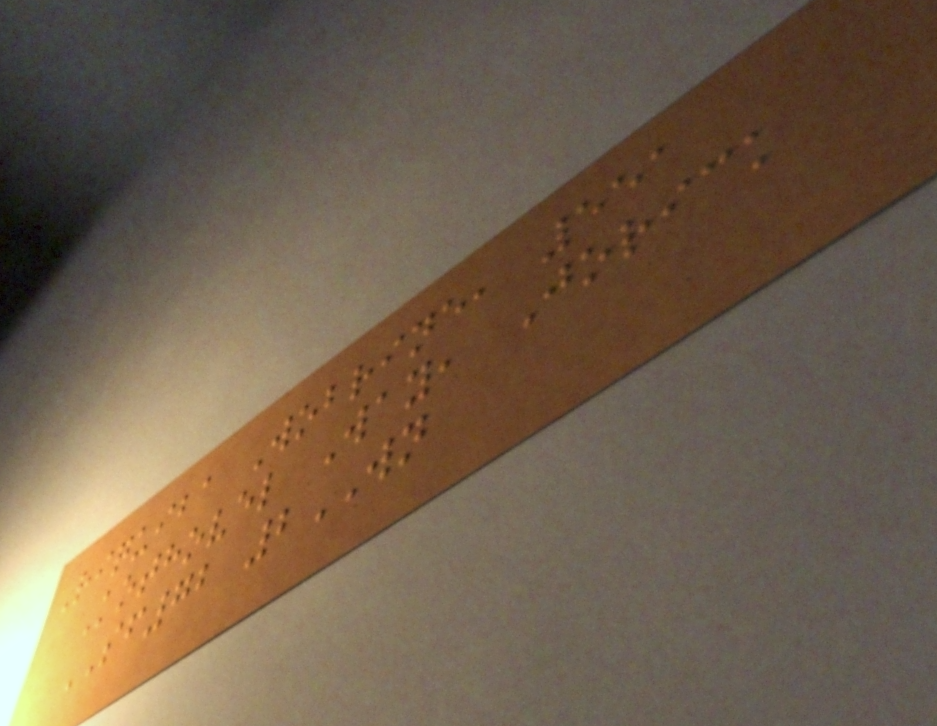Riquiba Wobrine, 551
Kothovel Way, Jorick
SF72 2WN
